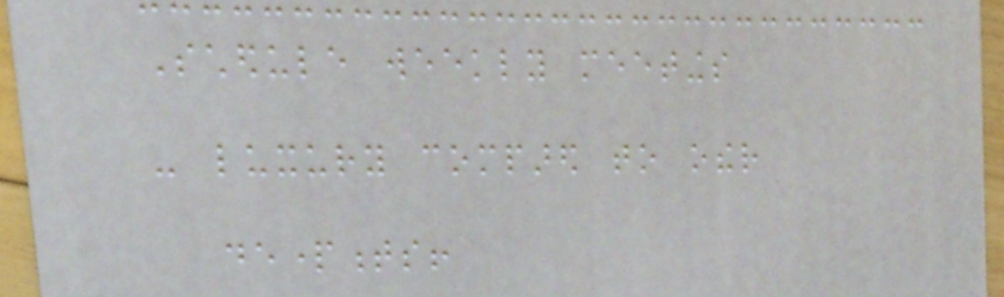Schedule weekly meetings
- luxury compared to other
departments!
